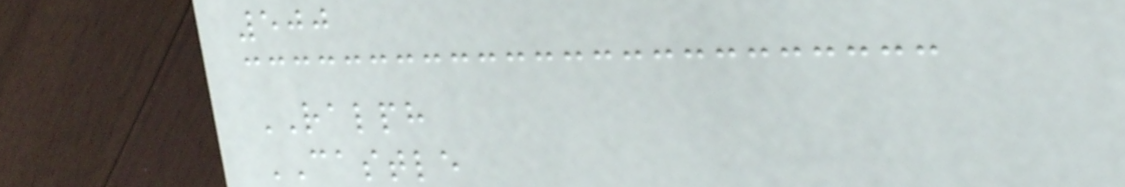500
RALPH
CASTLE
